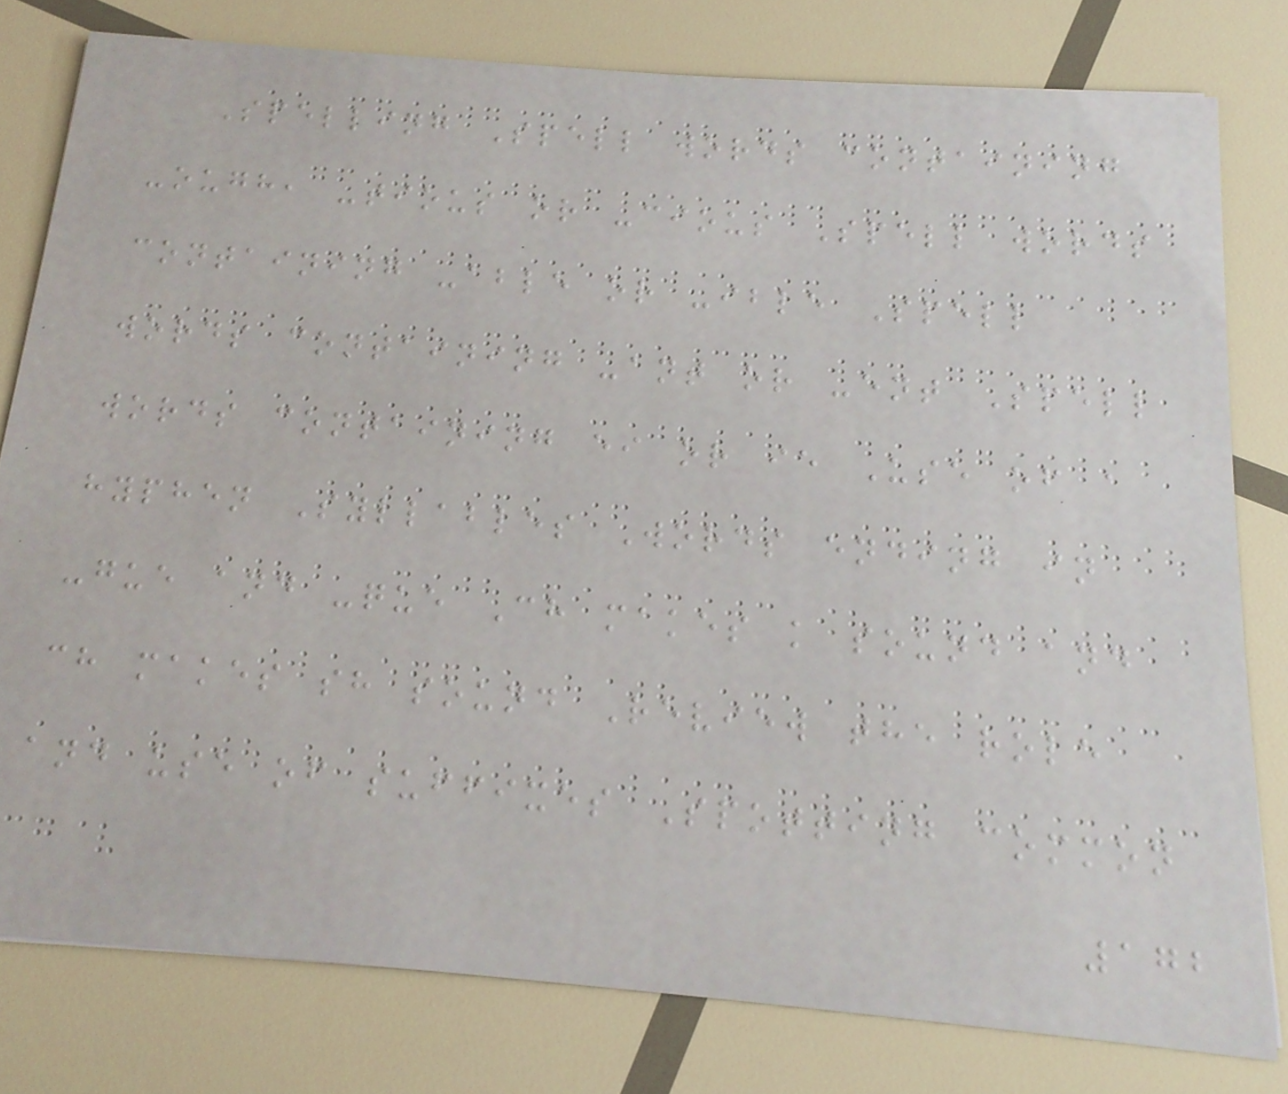Spelling Spell words containing
-ough, -tious or -cious Spell words
containing -able or -ible Spell
words containing -ant or -ent Spell
words containing ei or ie Use of a
hyphen Syllables Words ending in
-gue and -que Ch makes k sound and
ch makes sh sound Review the role
and use of suffixes Spotting common
172
